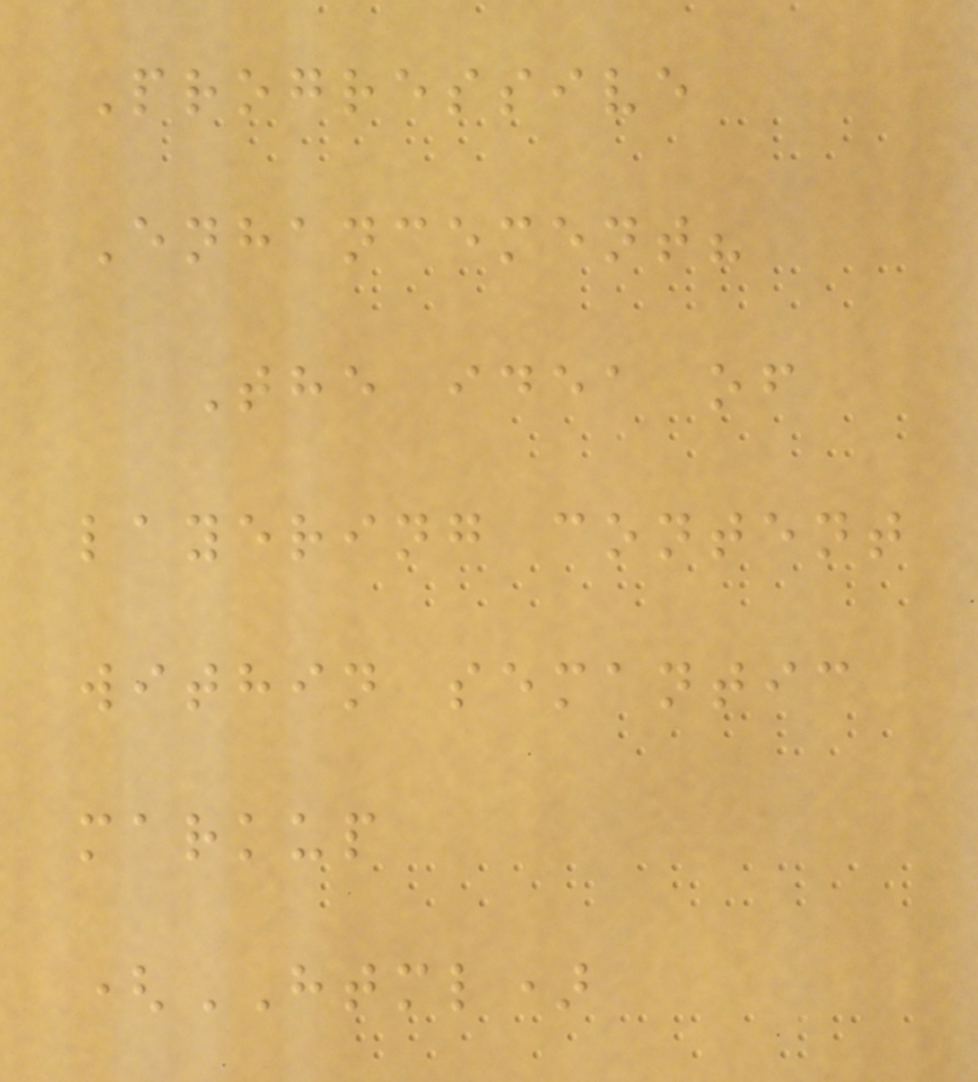Progressive
Enhancement?
The idea of
layering content
within semantic
markup
(HTML)
